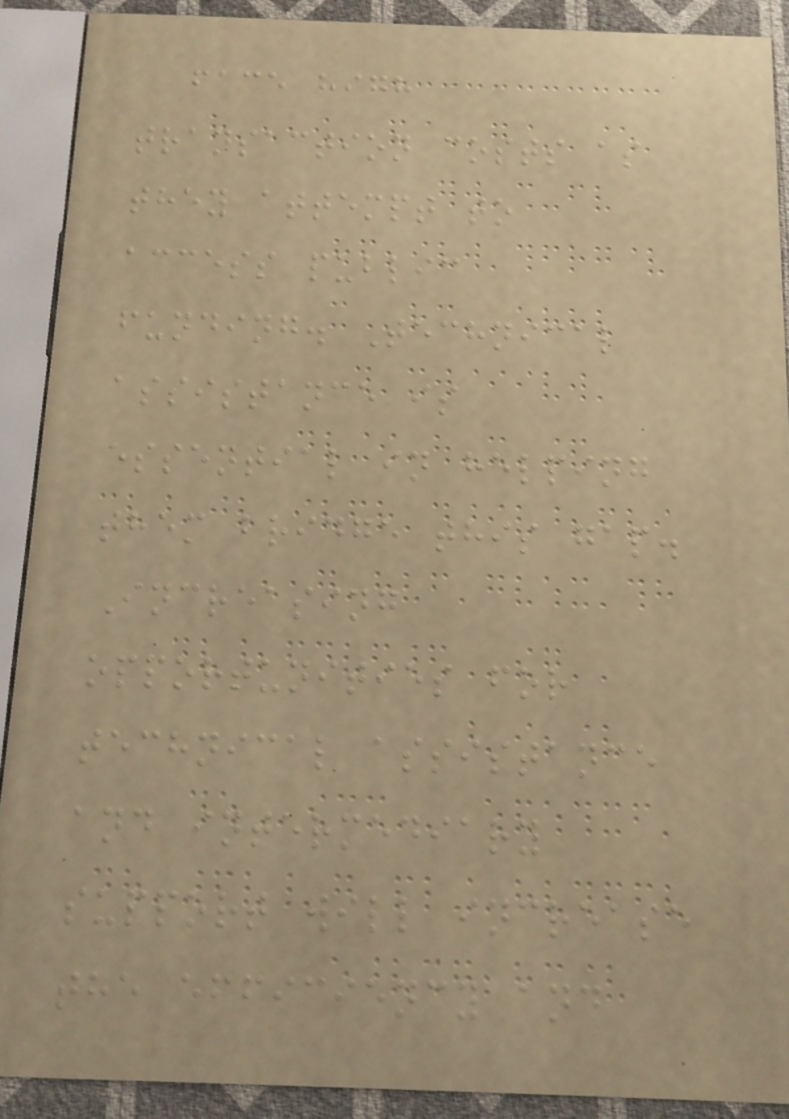face high
transaction costs as
they attempt to
access public
funding. Technical
assistance is
essential in helping
them bridge this gap.
Increasing
opportunities for
technical assistance
and intermediary
support will increase
the efficiency and
